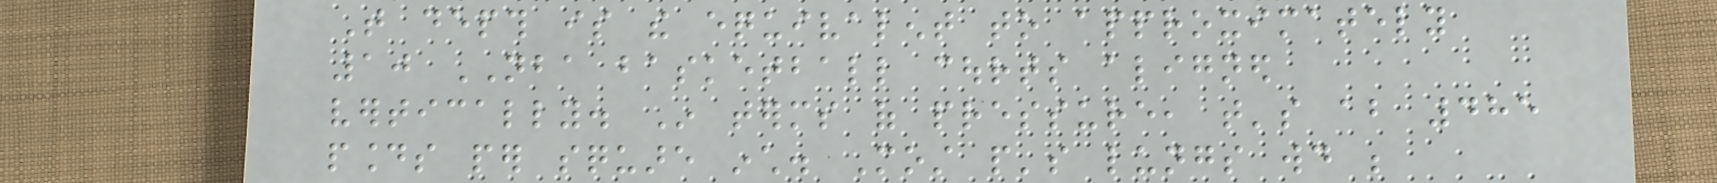That depth is the equivalent to approximately
10 NBA basketball courts aligned
vertically. In terms of pressure, that's about 485
pounds per square inch. Most people's lungs would be
